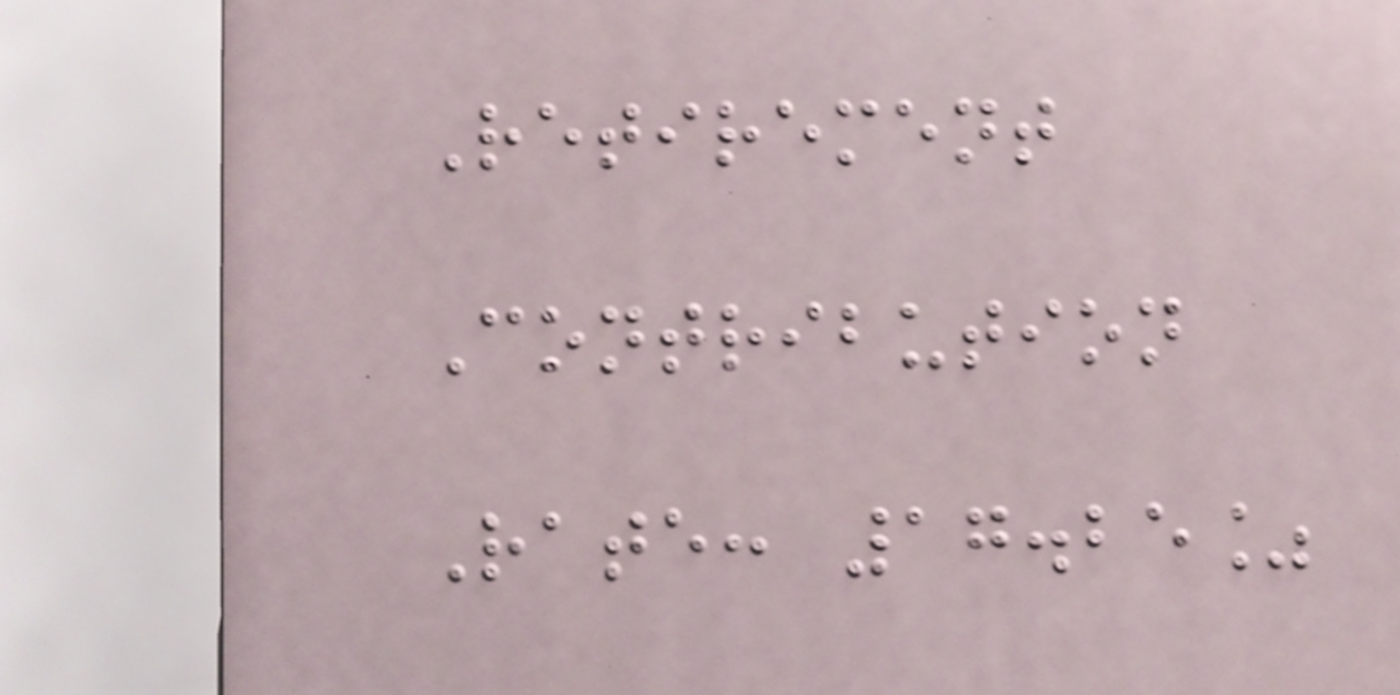Retirement
Contribution
Rate: 17.25%
